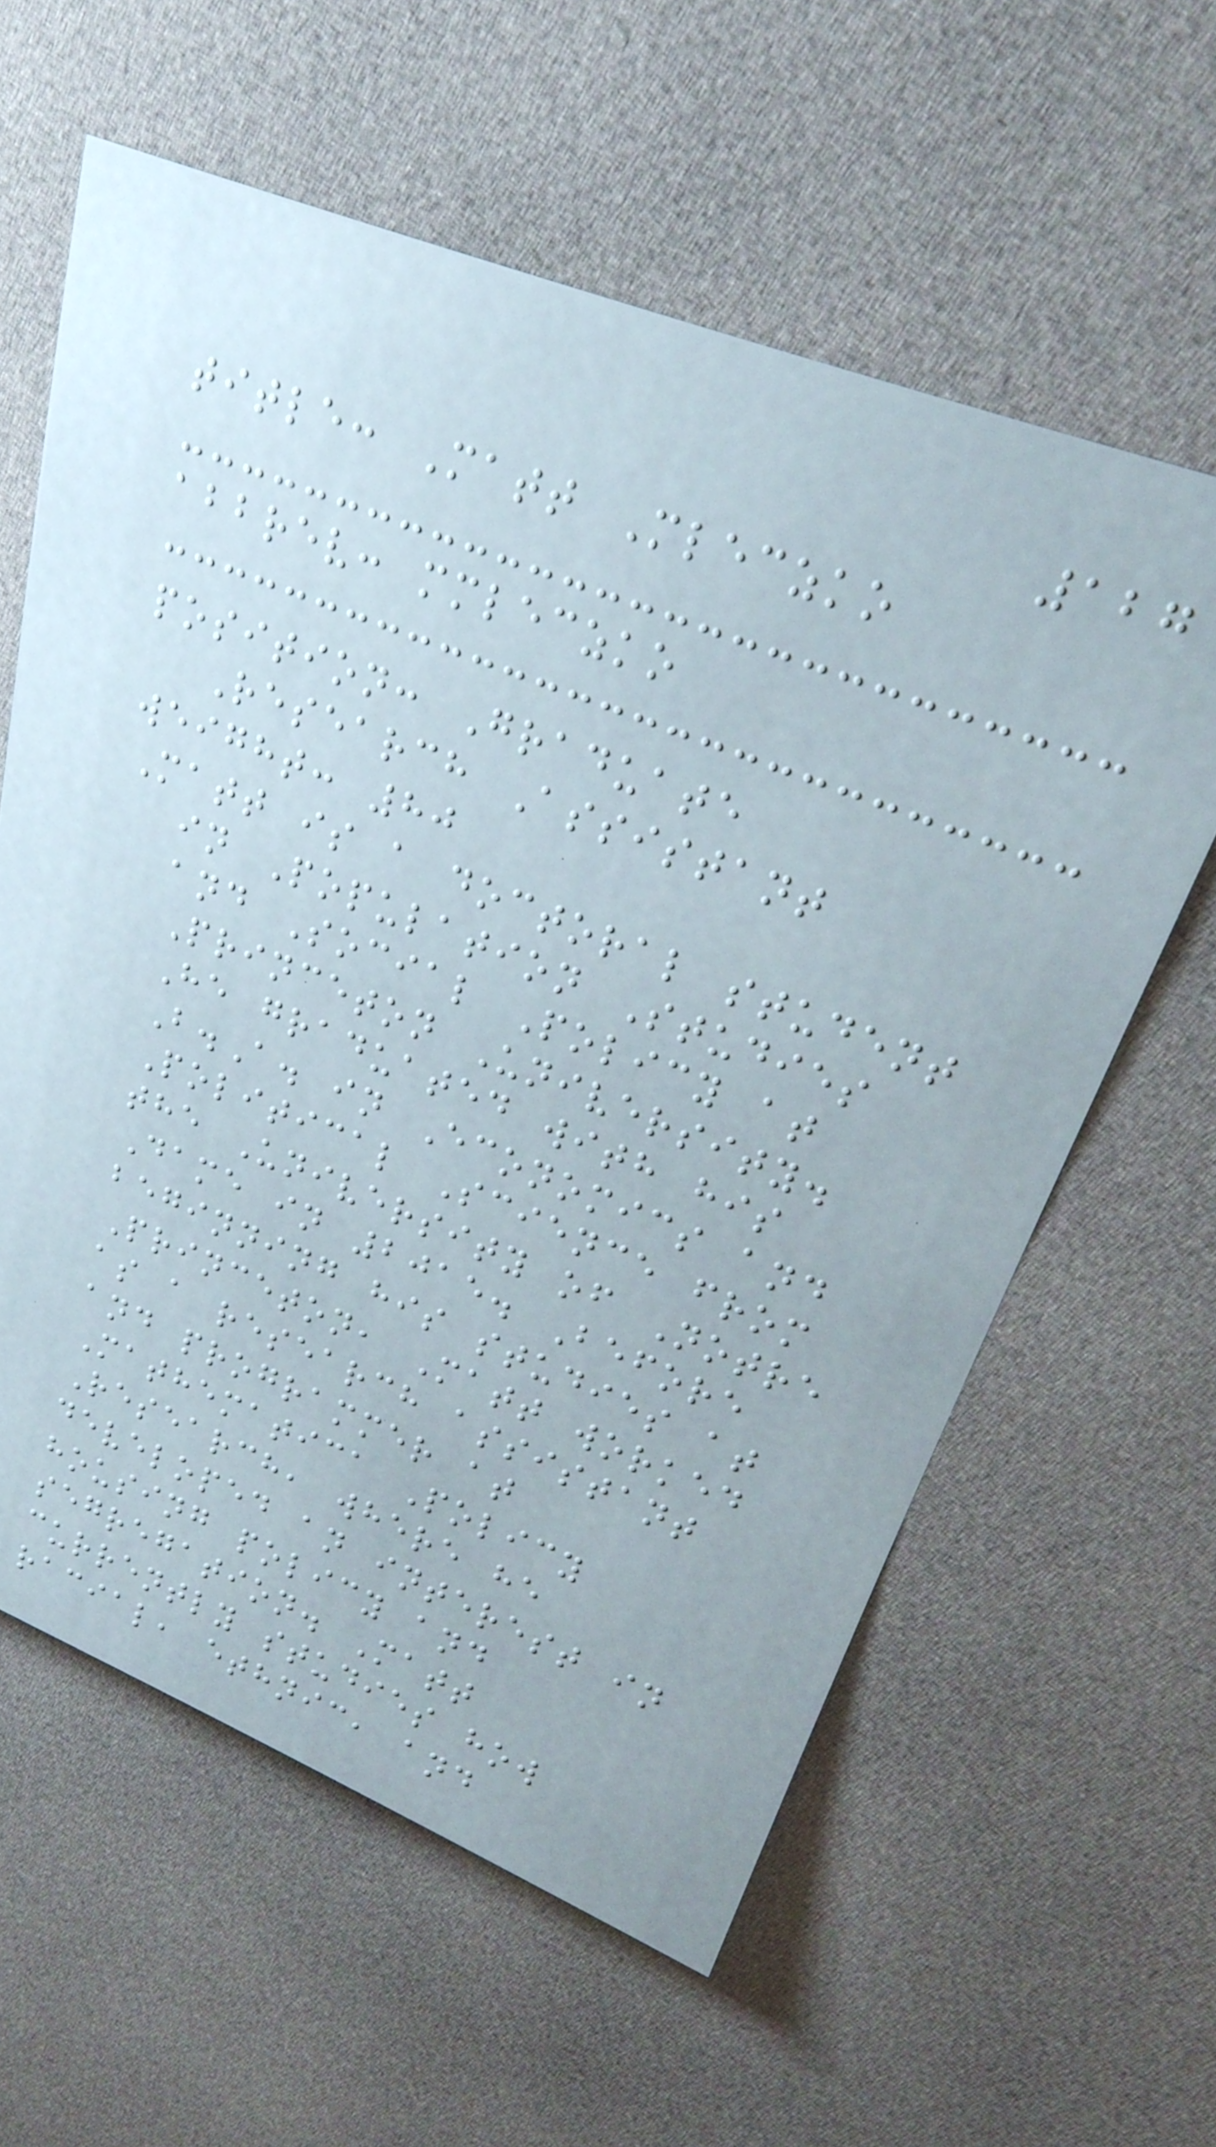127
title: Matt Mleczko
abbrev: mmleczko
position: Graduate
Research Assistant
weight: 80
Matt is a doctoral student
in Population Studies
and Social Policy at
Princeton University.
He graduated with his
B.A. in Economics and
Political Science from
the University of Notre
Dame in 2015. Before
beginning his studies at
Princeton, Matt worked
as a research assistant
and programmer at
Mathematica Policy
Research, where he
developed an interest in
housing policy and
segregation. Matt
currently studies how
racial, ethnic, and
